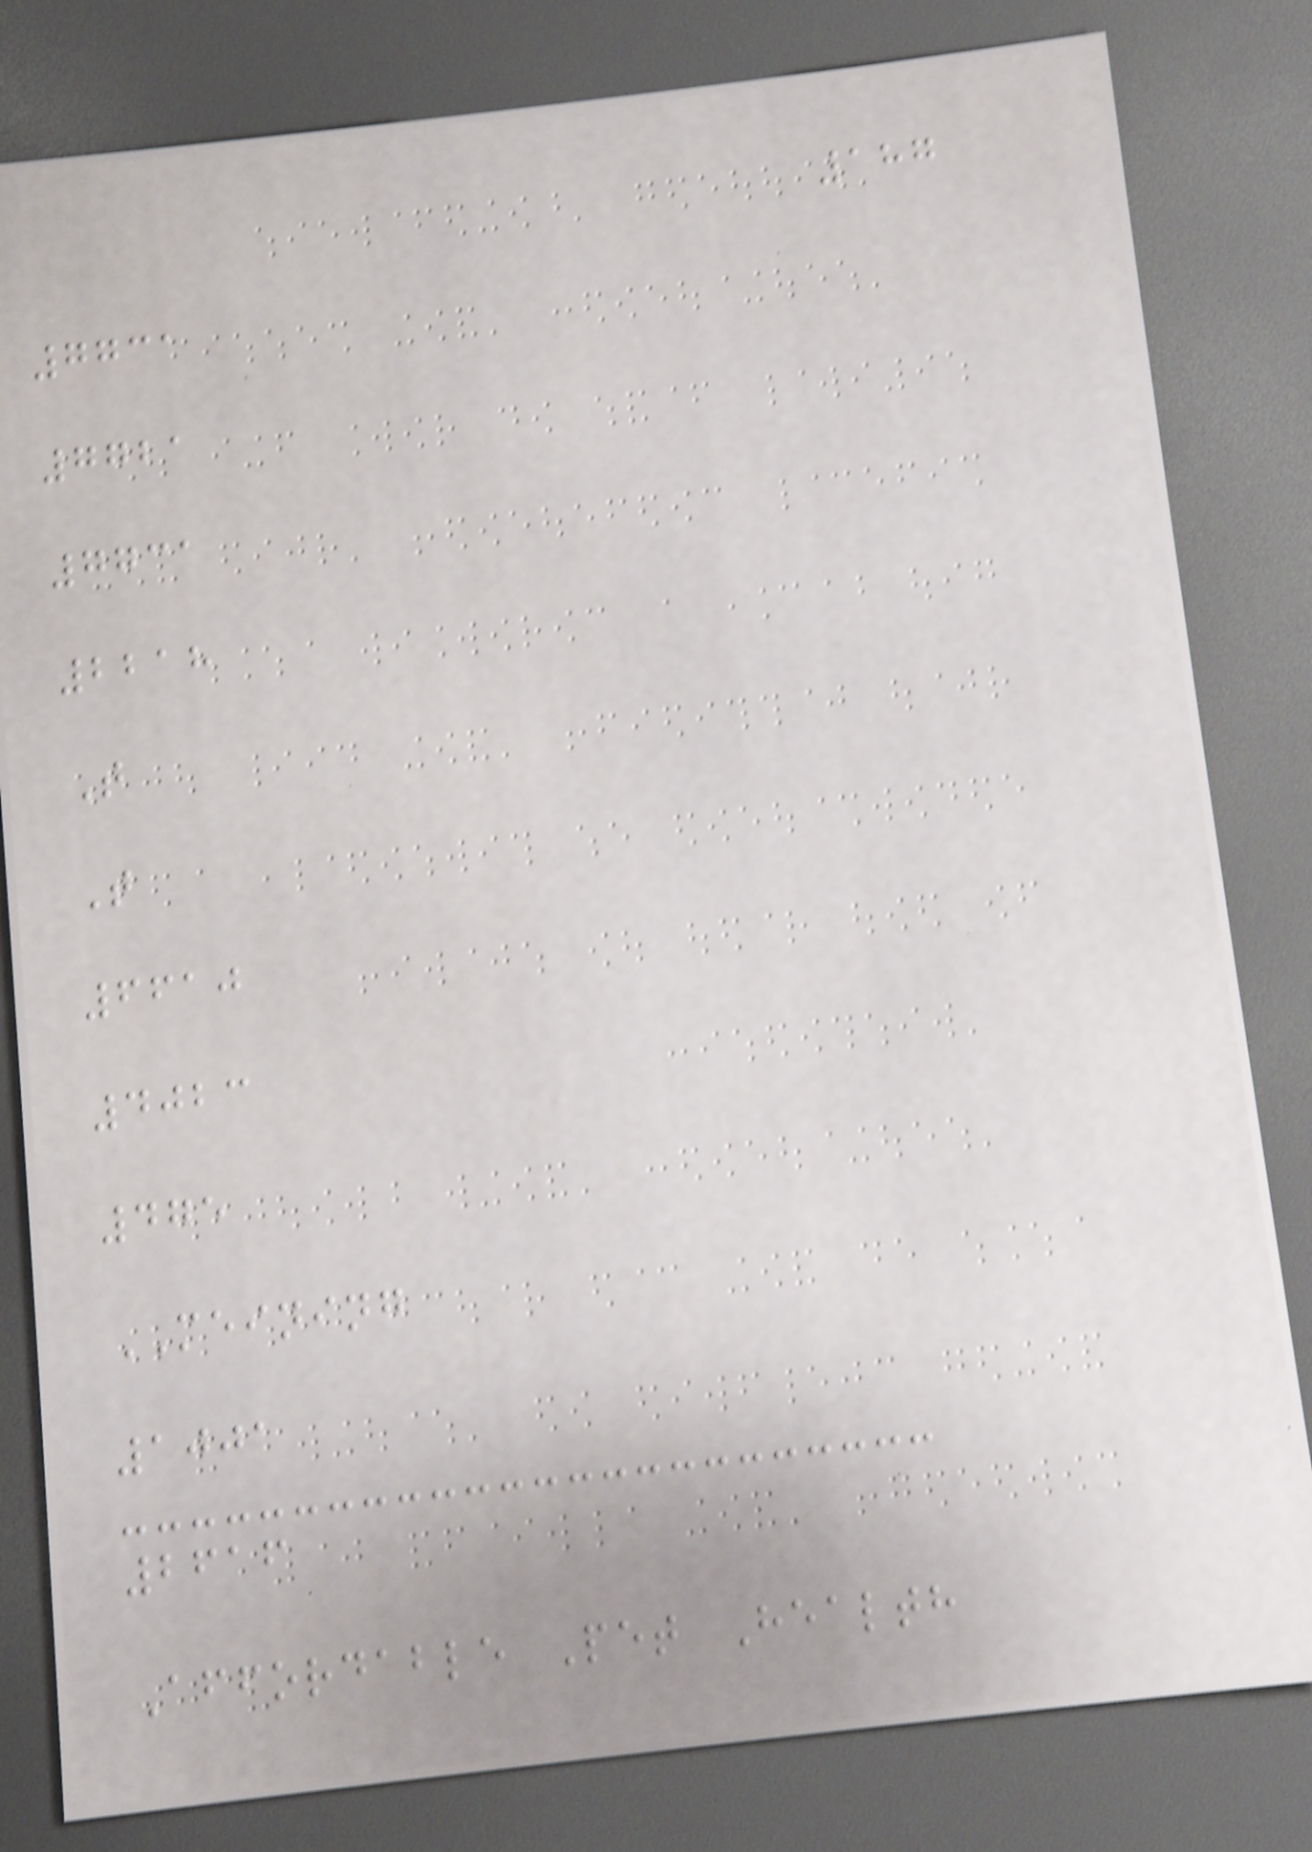187
7731
7721
7731
2218
T
T
6610
4023
475
MEINING
1001
2616
Affordable Pet Health
